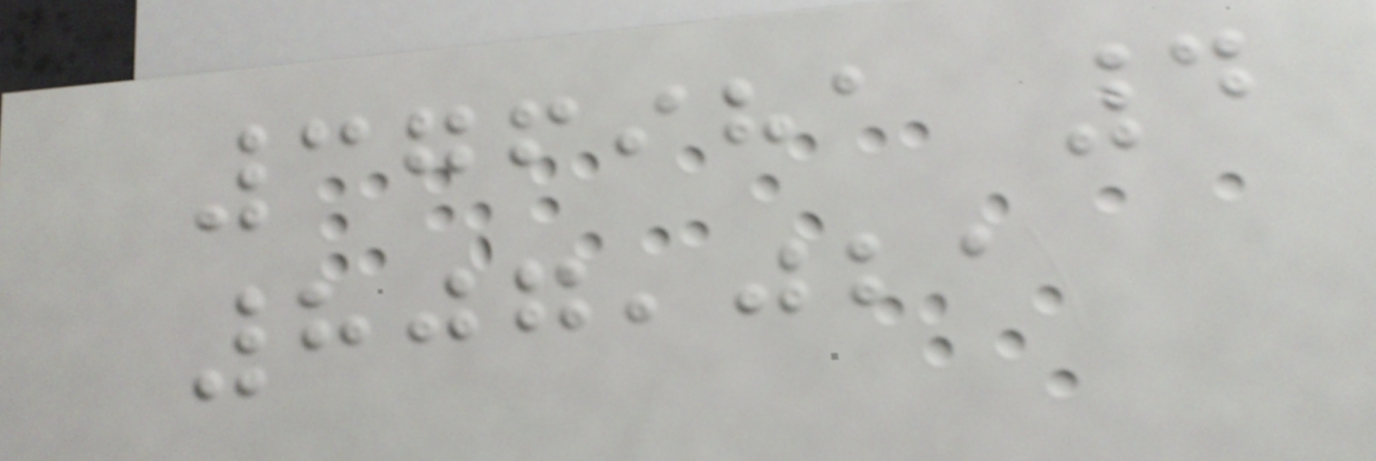376981 4
807,021
